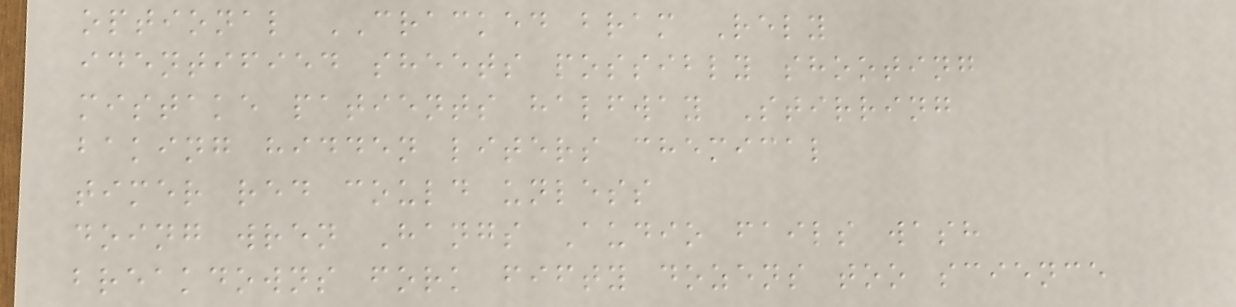optional CRACKED bram Rely
identified sheets possibly shooting
mistake patients halfway Stirring
baking hidden liters chemical
timer red could unless
doing wren Hangs Audio fails wash
breakdowns fork fifty dozens too science
